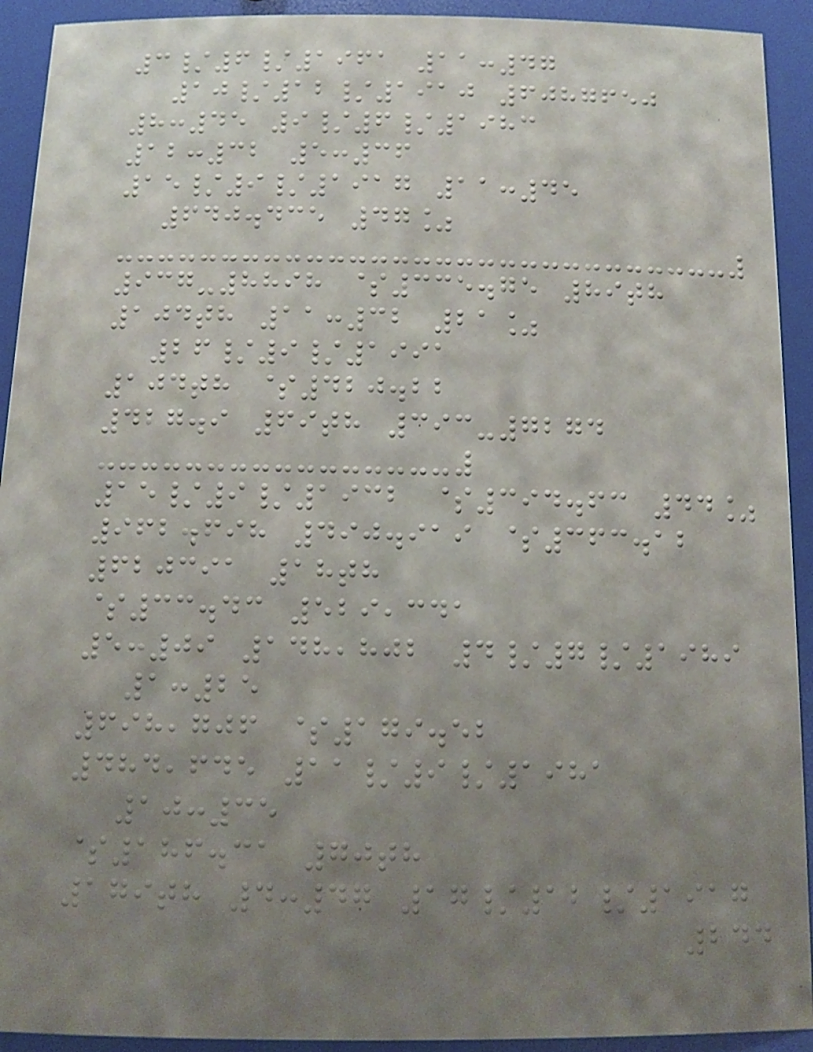3/6/1961 11:47
10/12/1910 6087650
8:45 9/6/1983
12:32 5:36
15/9/1917 11:45
640.435 47%
937-8898 $335.75 89th
104th 11:32 21%
26/9/1991
104th $420.22
427.9 69th 393-7274
15/9/1932 $394.63 44%
962.698 490.919 $363.12
620391 18th
$33.43 529,341
5:09 148,802 4/7/1989
1:25
698,706 $179.52
484,645 11/9/1981
10:35
$186.31 70th
179th 4:47 17/12/1917
244
